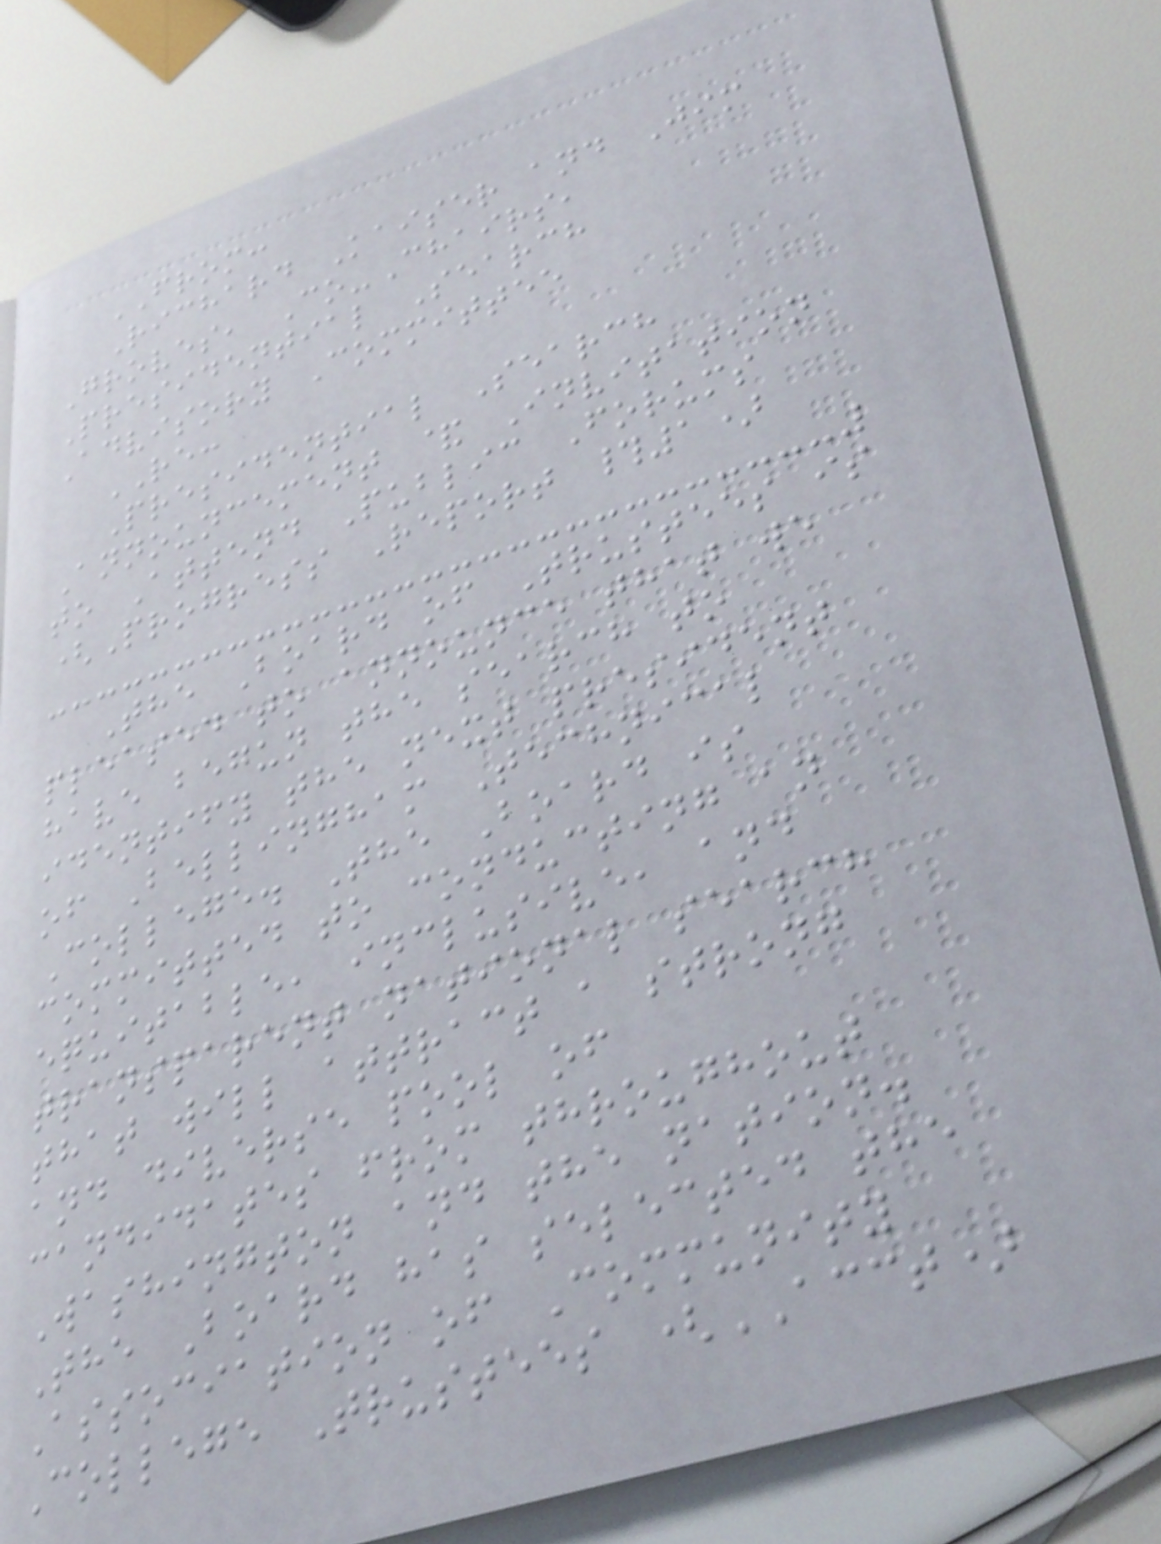FROM:
Richard Kaiser and Jim
Groves, Co-Chairs,
Presidential Search
Advisory Committee
RE:
Presidential Search
Announcement & Invitation
to Attend Public Forums
(Progress Report #1)
The Board of Trustees is
pleased to announce that we
have begun the search to
identify the next president
of Bellingham Technical
College. The Board is
committed to conducting an
equitable, inclusive, and
transparent national search
that will attract a strong
and diverse pool of
candidates from throughout
Washington and the nation.
The Board has selected the
Association of Community
College Trustees (ACCT)
